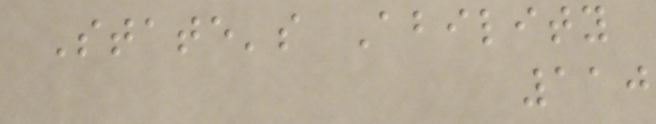State's Ability
110
